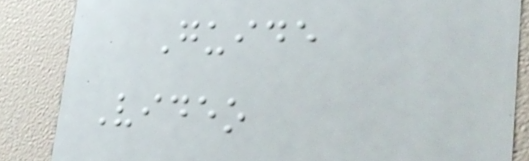Guide
Video
